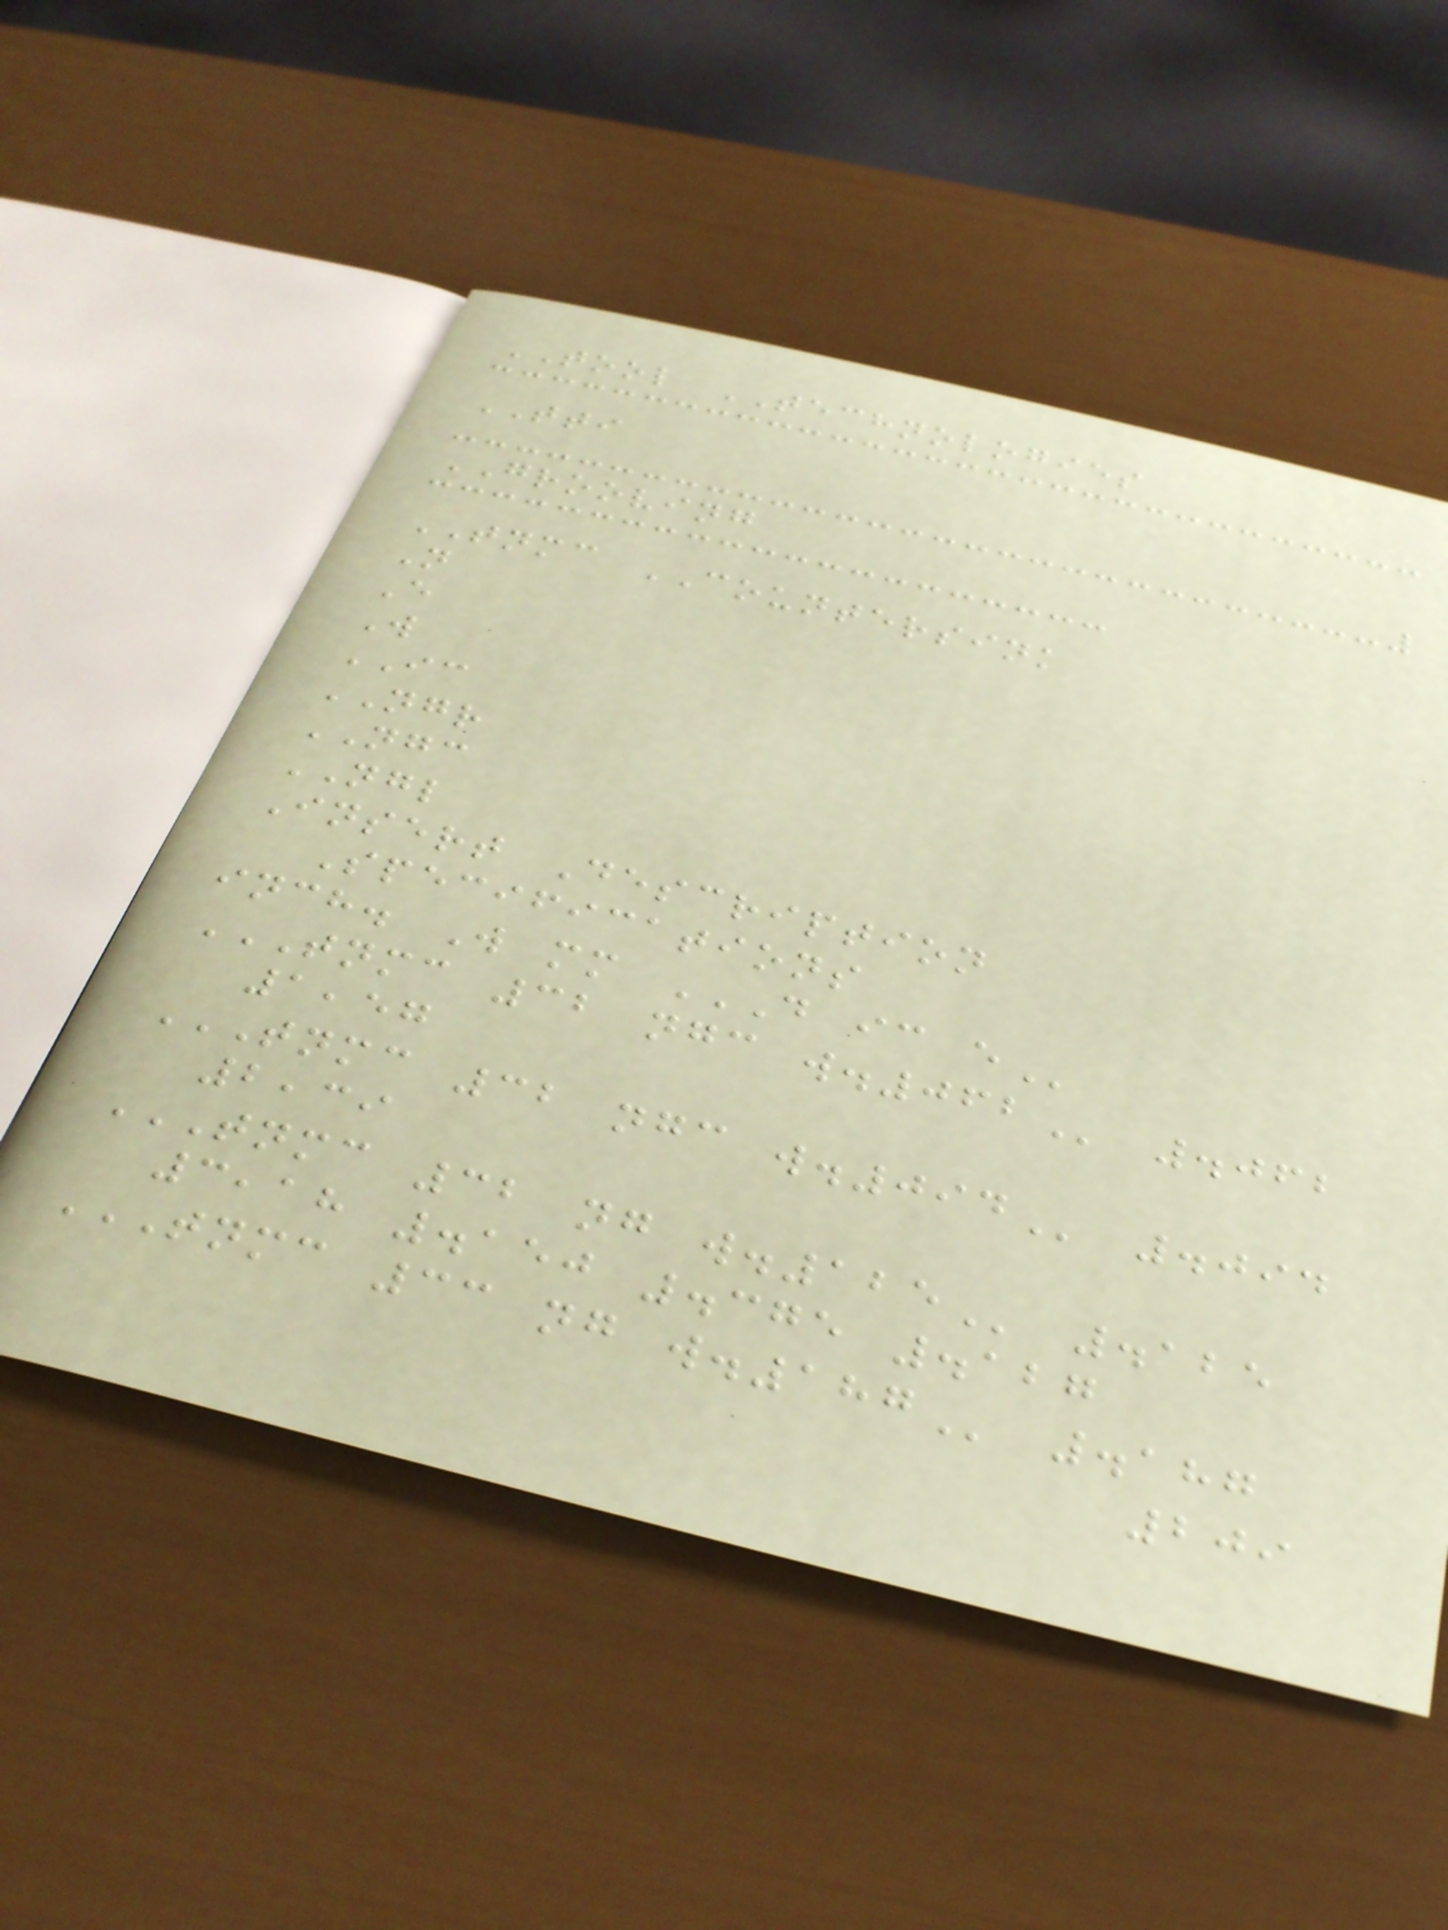TOOL TECHNOLOGIES
TTI
GROOVING
TNMC COUNTERSINK
N
E
W
IC
NGR
NGC
NGL
Insert Description
Specifications
inch. W mm D IC E
TNMC 32 NGC W.062 .062
1,57
TNMC 32 NGC W.094 .094
2,39
TNMC 32 NG W.125 .125
3,18 .150 .375 .127
TNMC 33 NG W.187 .187
209
